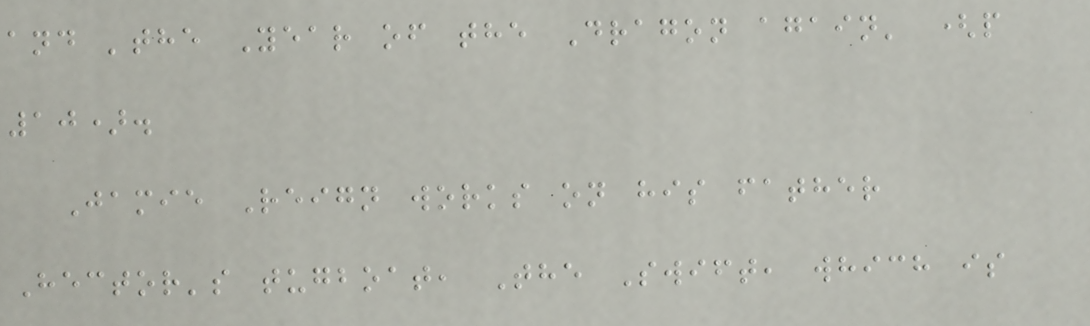and 'the Year of the Dragon again' (p
10).
Jamie Reign works on his father
Hector's tugboat, The Swift, which is
